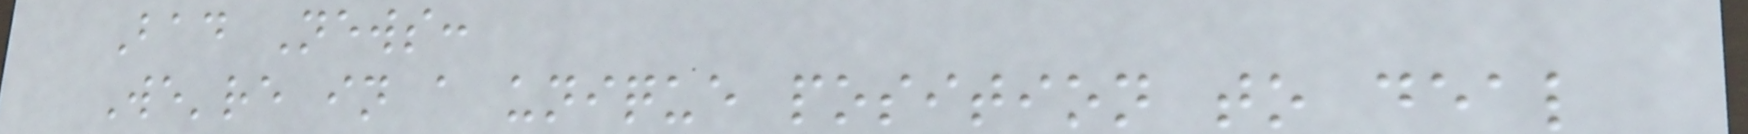Bad News:
We're in a unique position to deal
